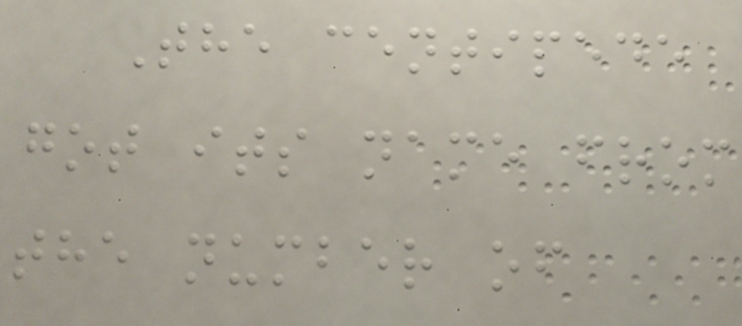The centipede
got its name from
the number of
